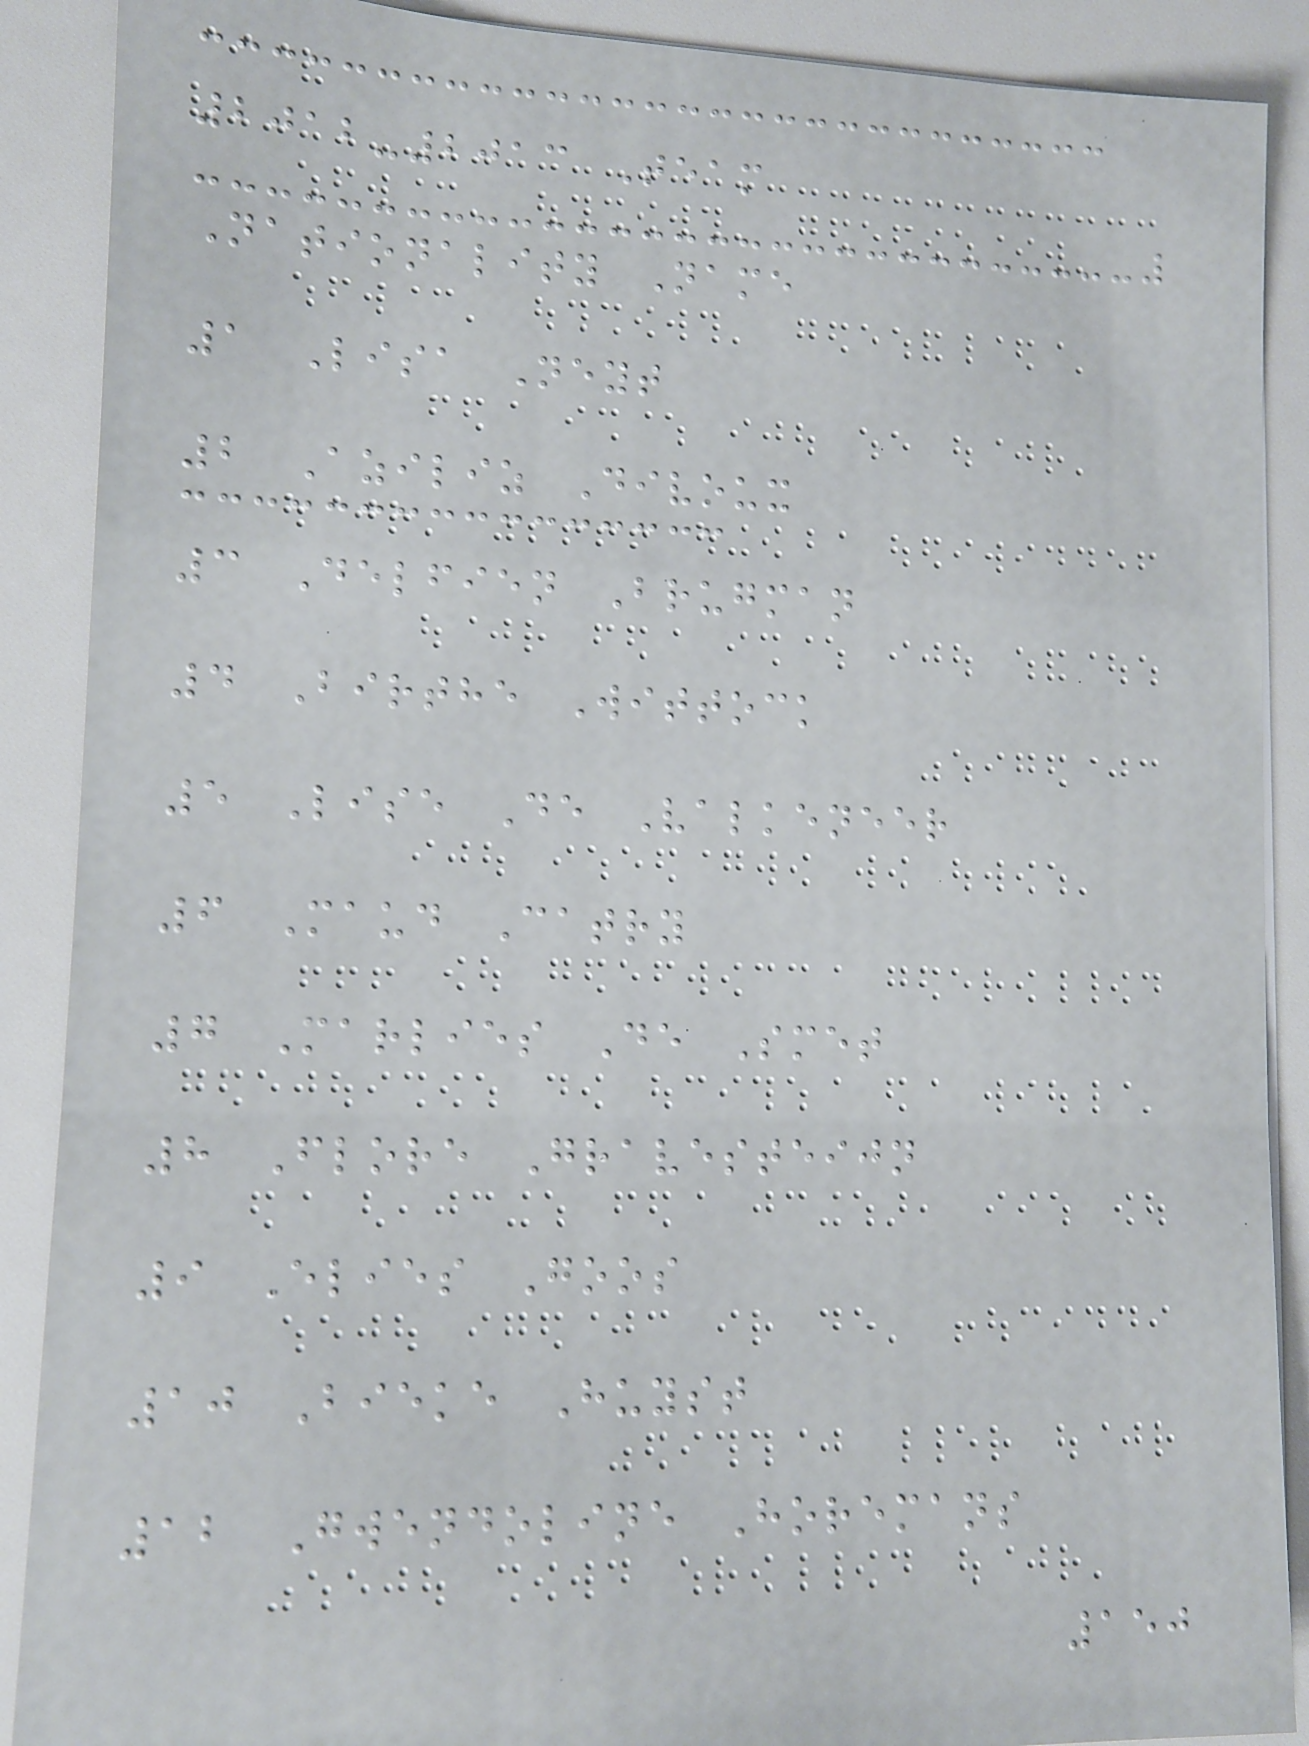2012-2013 Team
Nationality Name
1 Lisa Neyt
2 Aziliz Divoux
3 Delfien Brugman
4 Birthe Wittock
5 Lise De Valkeneer
6 Maud Catry
7 Marlies De Smet
8 Flore Gravesteijn
9 Elies Goos
10 Bieke Huyst
12 Gwendoline Horemans
150
